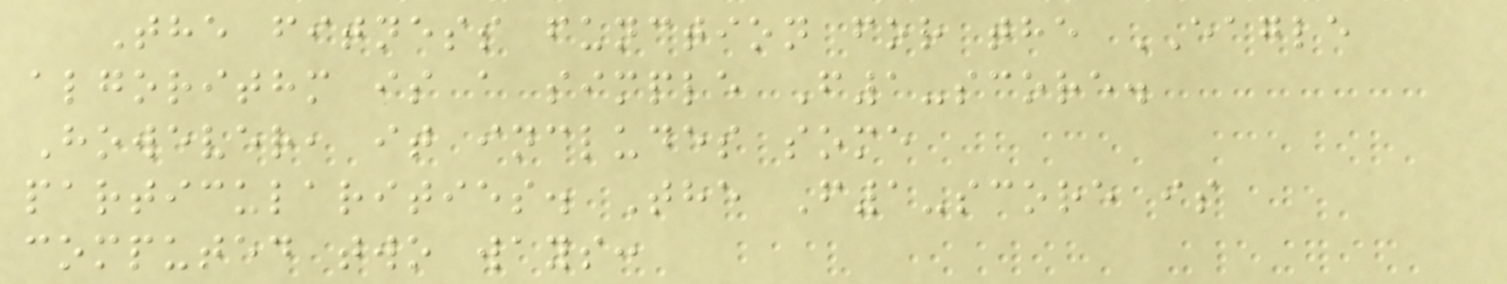The fitness function for the EAGLE
algorithm is a simple F1-score.
However, it includes some
particularities. The F1-score is
computed two ways:
